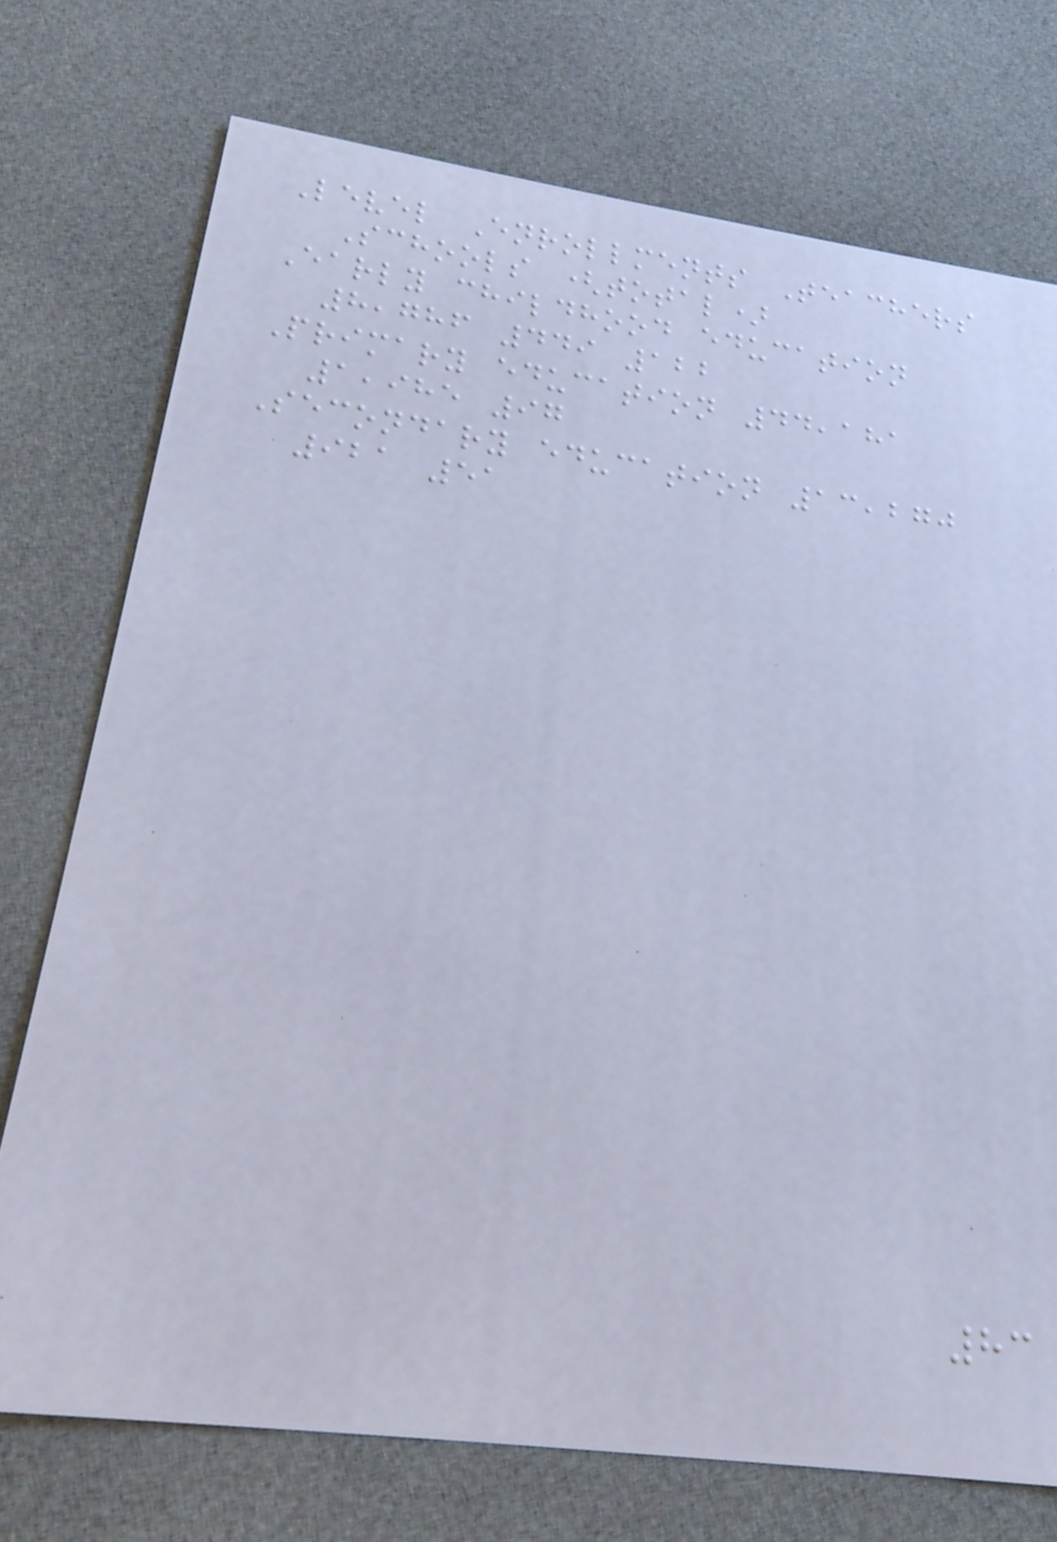Level Enrollments Teachers
Schools (total)
Early childhood education
8,786 449 122
Primary education 44,181
1,985 97
Secondary education 13,270
921 51
83
